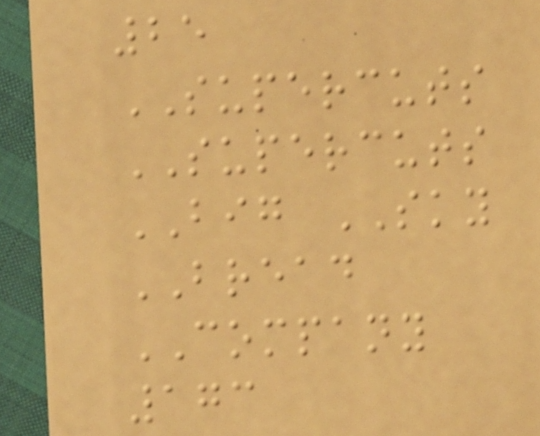25
SUPERCUTS
SUPERCUTS
BIG SKY
BREAD
COMPANY
173
